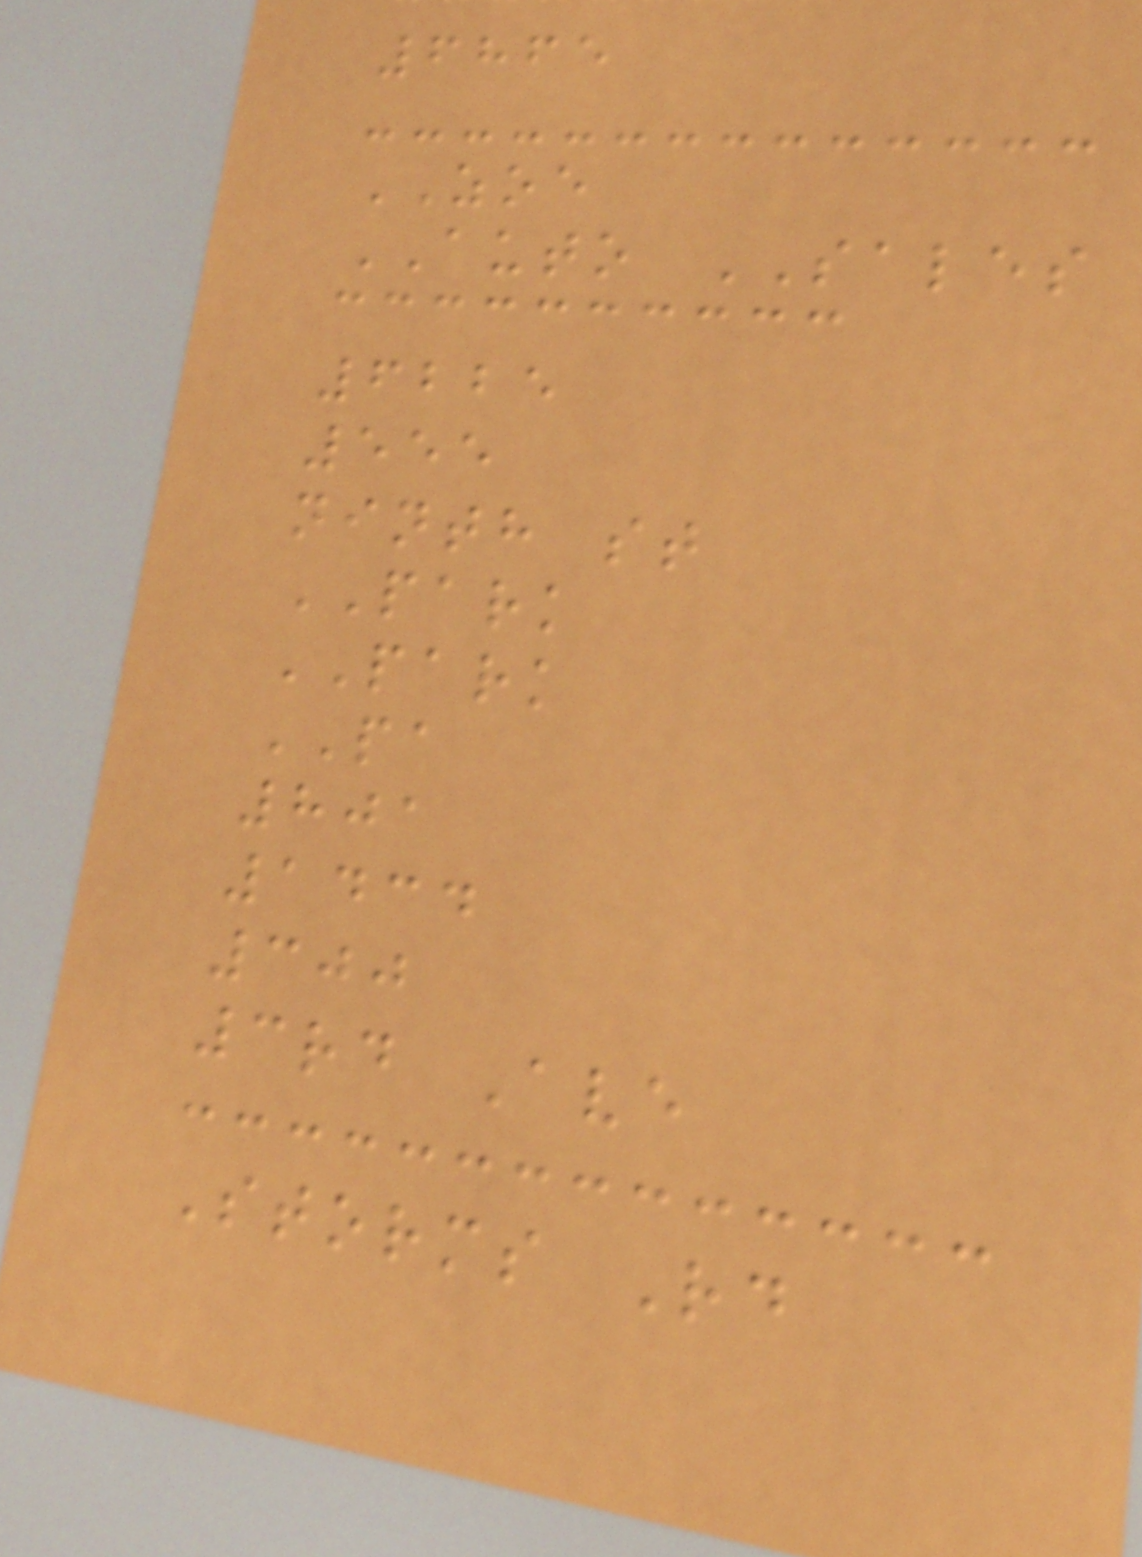6865
ZOE
AUTO SALES
6225
555
ninth st
PARK
PARK
PA
801
1434
300
3rd Ave
Storms Rd
